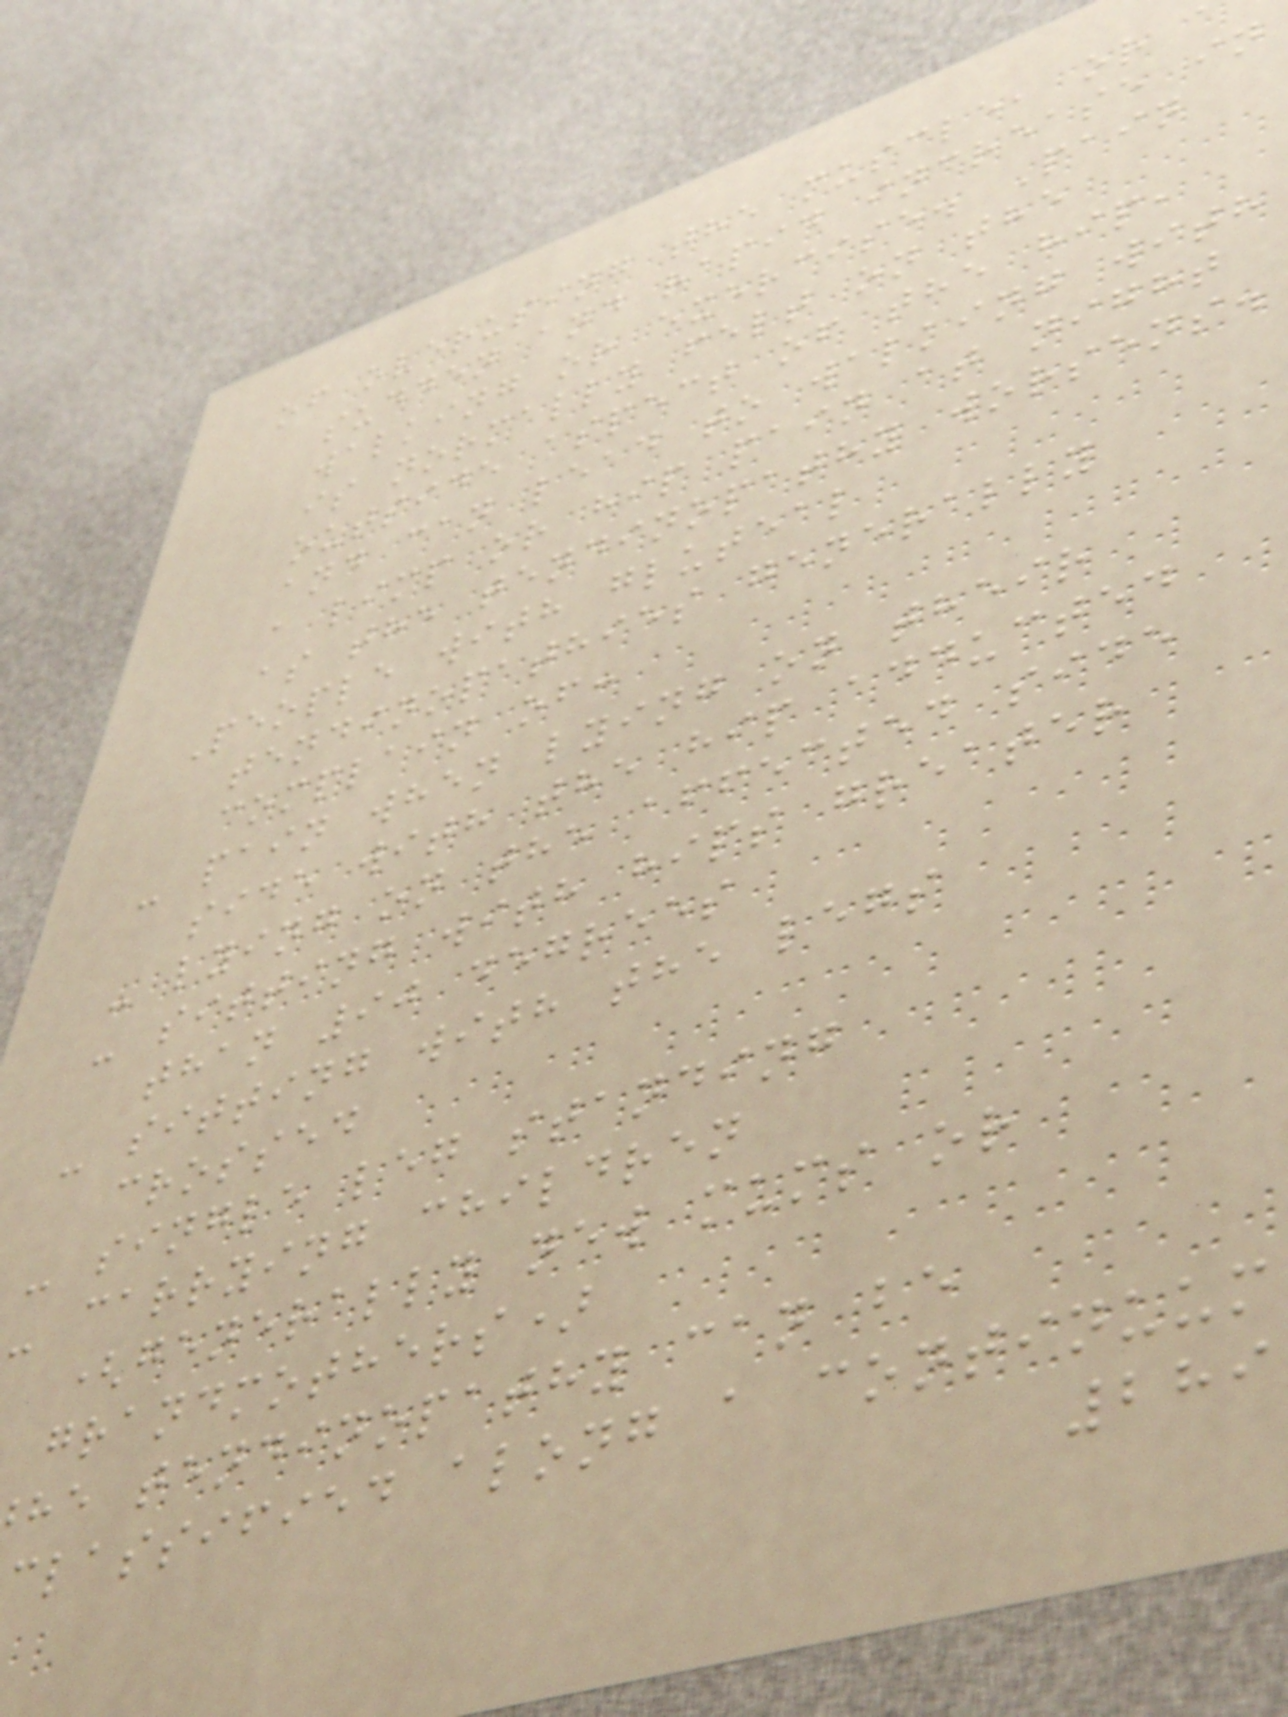of overusing the muscle, or
sudden and rapid increase in
walking or exercise. Pain
is normally felt on the
outside aspect of the hip,
and can lead to walking with
a limp or hip pain at night
as the tendinopathy worsens.
People with gluteal
tendinopathies generally
complain of:
- pain when lying on their
side with the hip adducted
- lying on the affected side
- sitting with hips greater
than 90 degrees
- sitting with the legs
crossed
- single leg standing
- carrying children
(generally new mums or
grandmothers)
he tendinopathy can be
classified along a continuum
289
